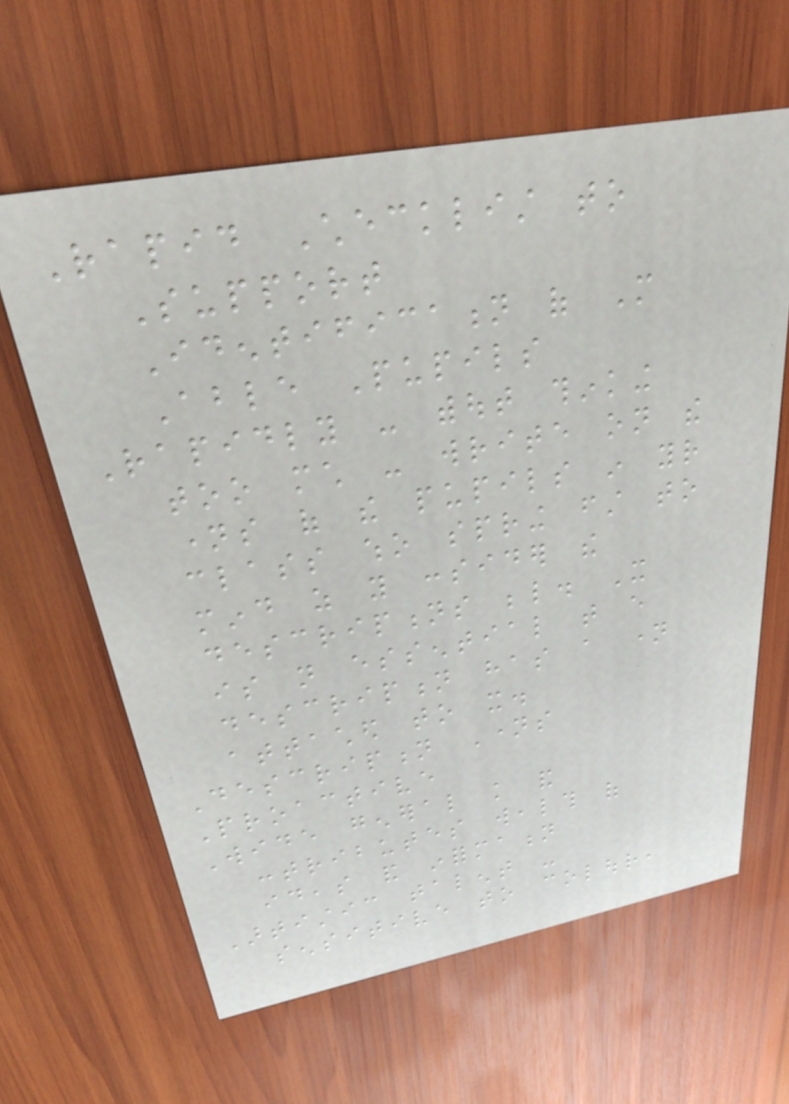Rapid Checklist to
Support
Identification of More
Able Pupils
Rapidly - without thinking
too much - write on the
names of the pupils in your
class who spring first to
mind as you consider the
descriptions below. It
is not essential that every
description has a name
attached to it.
Description Names
Proactive
Wide general knowledge and
contributes wealth of
ideas and information
Artistic talent -
sensitive to colour,
